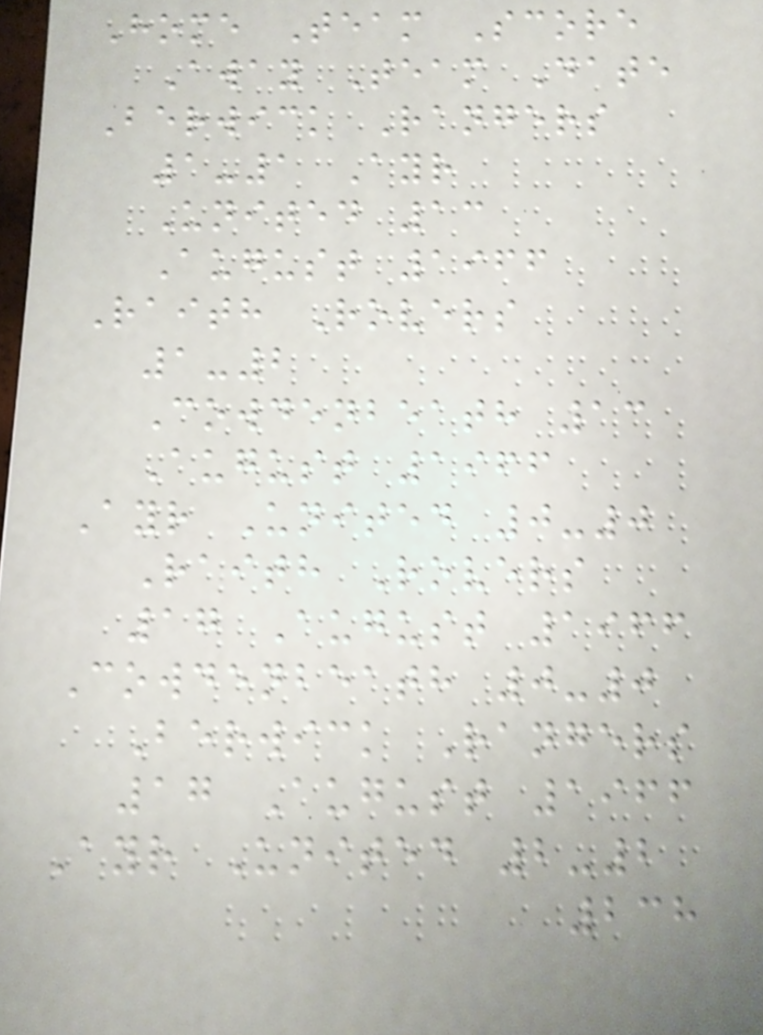Home Team Score
Away Team Date
Berwick Rangers
1-1 Ayr
United 13
August 1966
Raith Rovers
1-2
Cowdenbeath 13
August 1966
Ayr United 0-0
Raith Rovers
17 August 1966
Cowdenbeath 0-0
Berwick Rangers
17 August 1966
Ayr United 2-2
238
